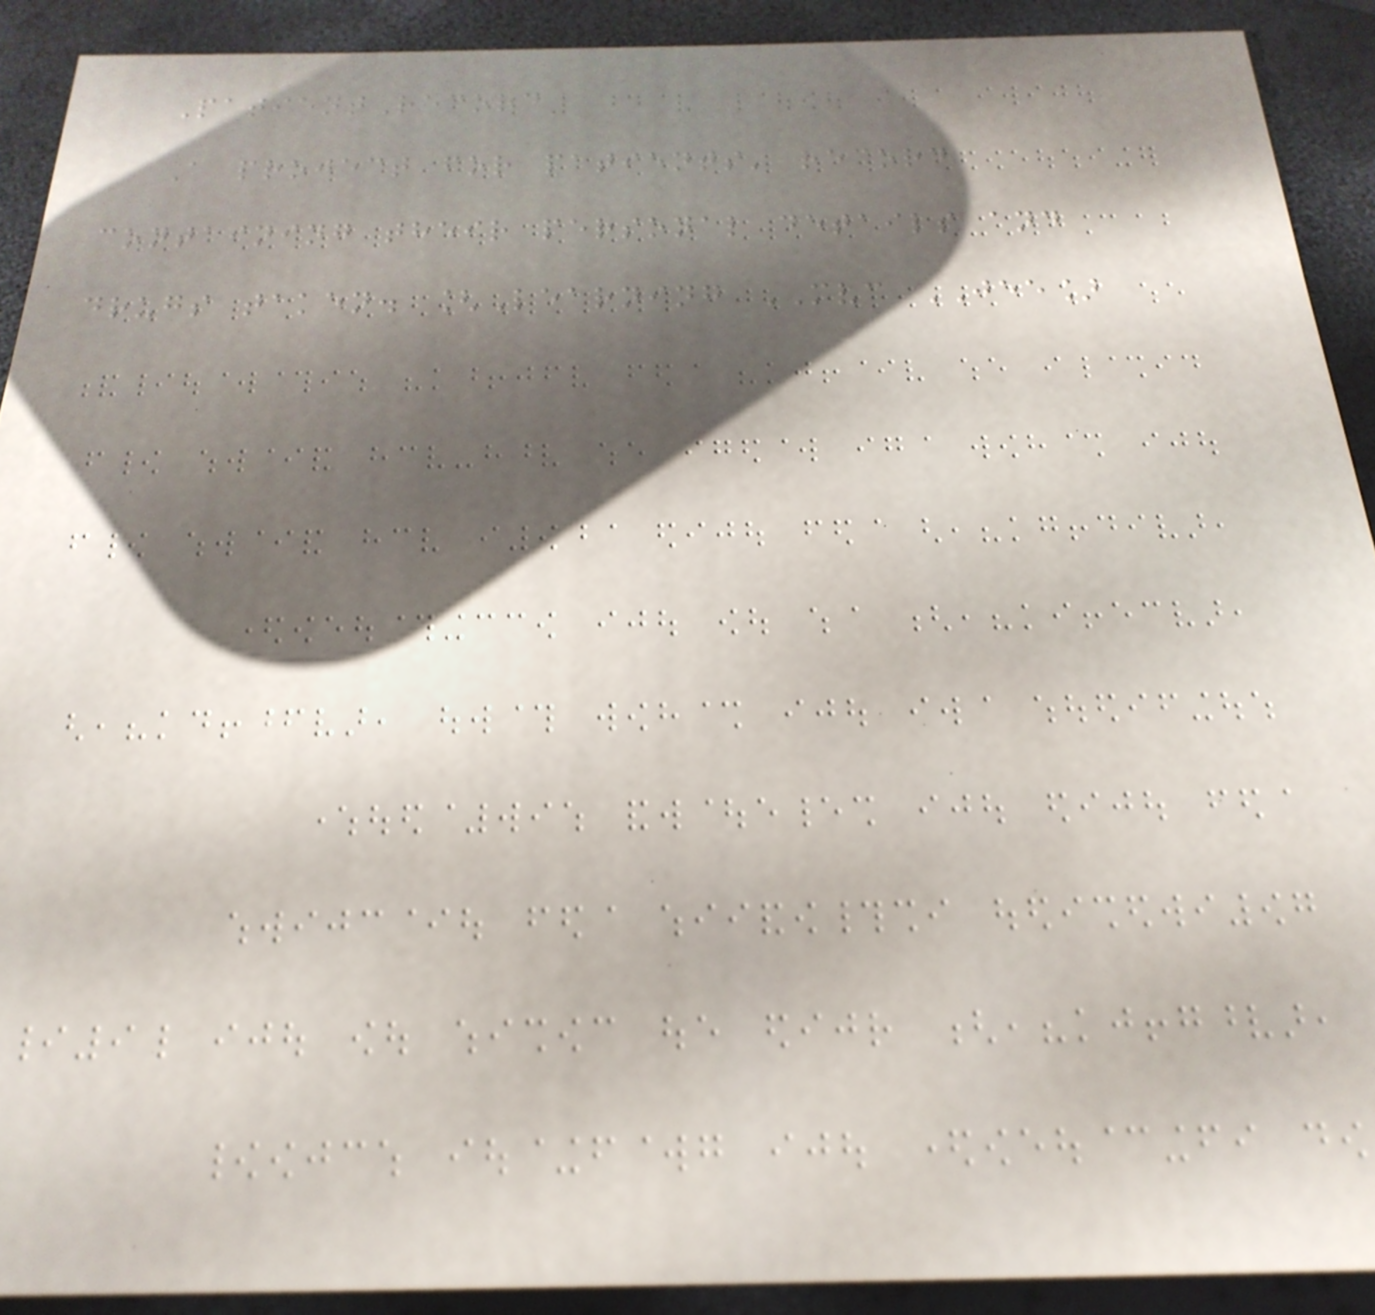PatientRecord
A project for patients' record
containing their personal details and
drugs taken. [Learning MVC JEE]
